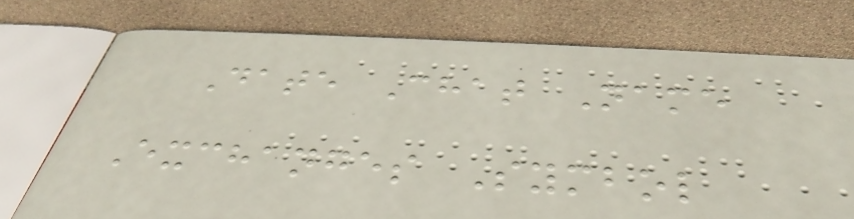Date Chat Name
Exchanges Symbol
